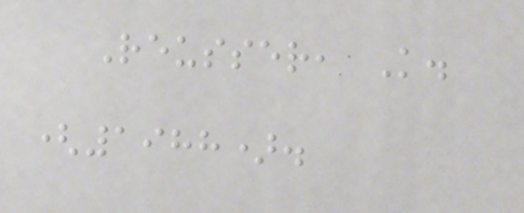Reusser, K.
(1988).
